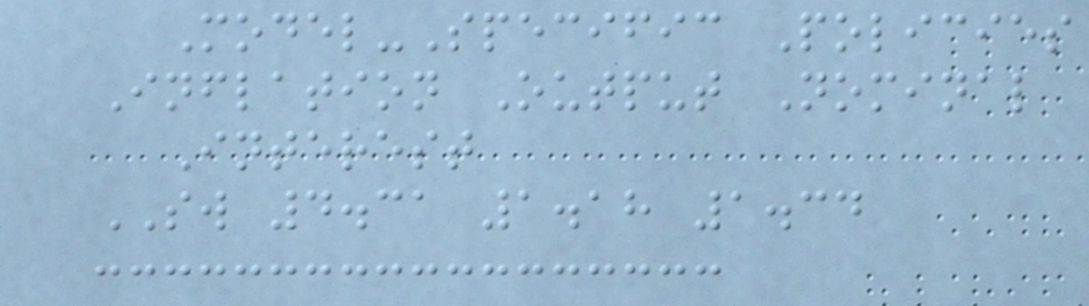Model-Specific Policies
Inflation Output Nominal
Interest
SW 4.31 1.18 1.34
